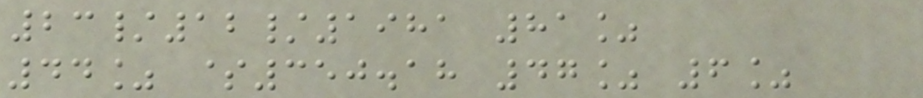23/12/1981 81%
44% $350.18 47% 6%
